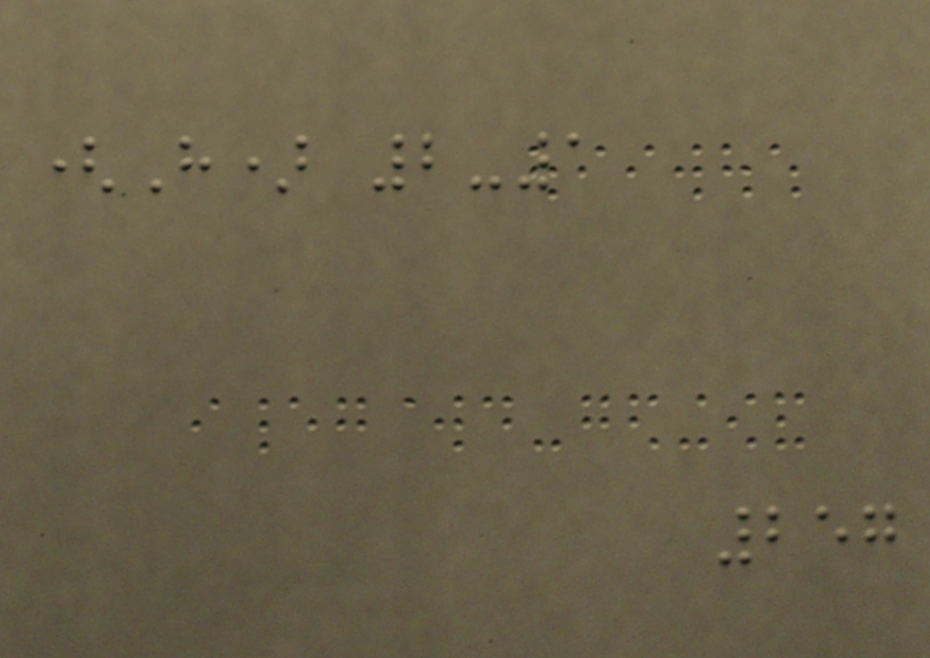(H) 2-1
257
